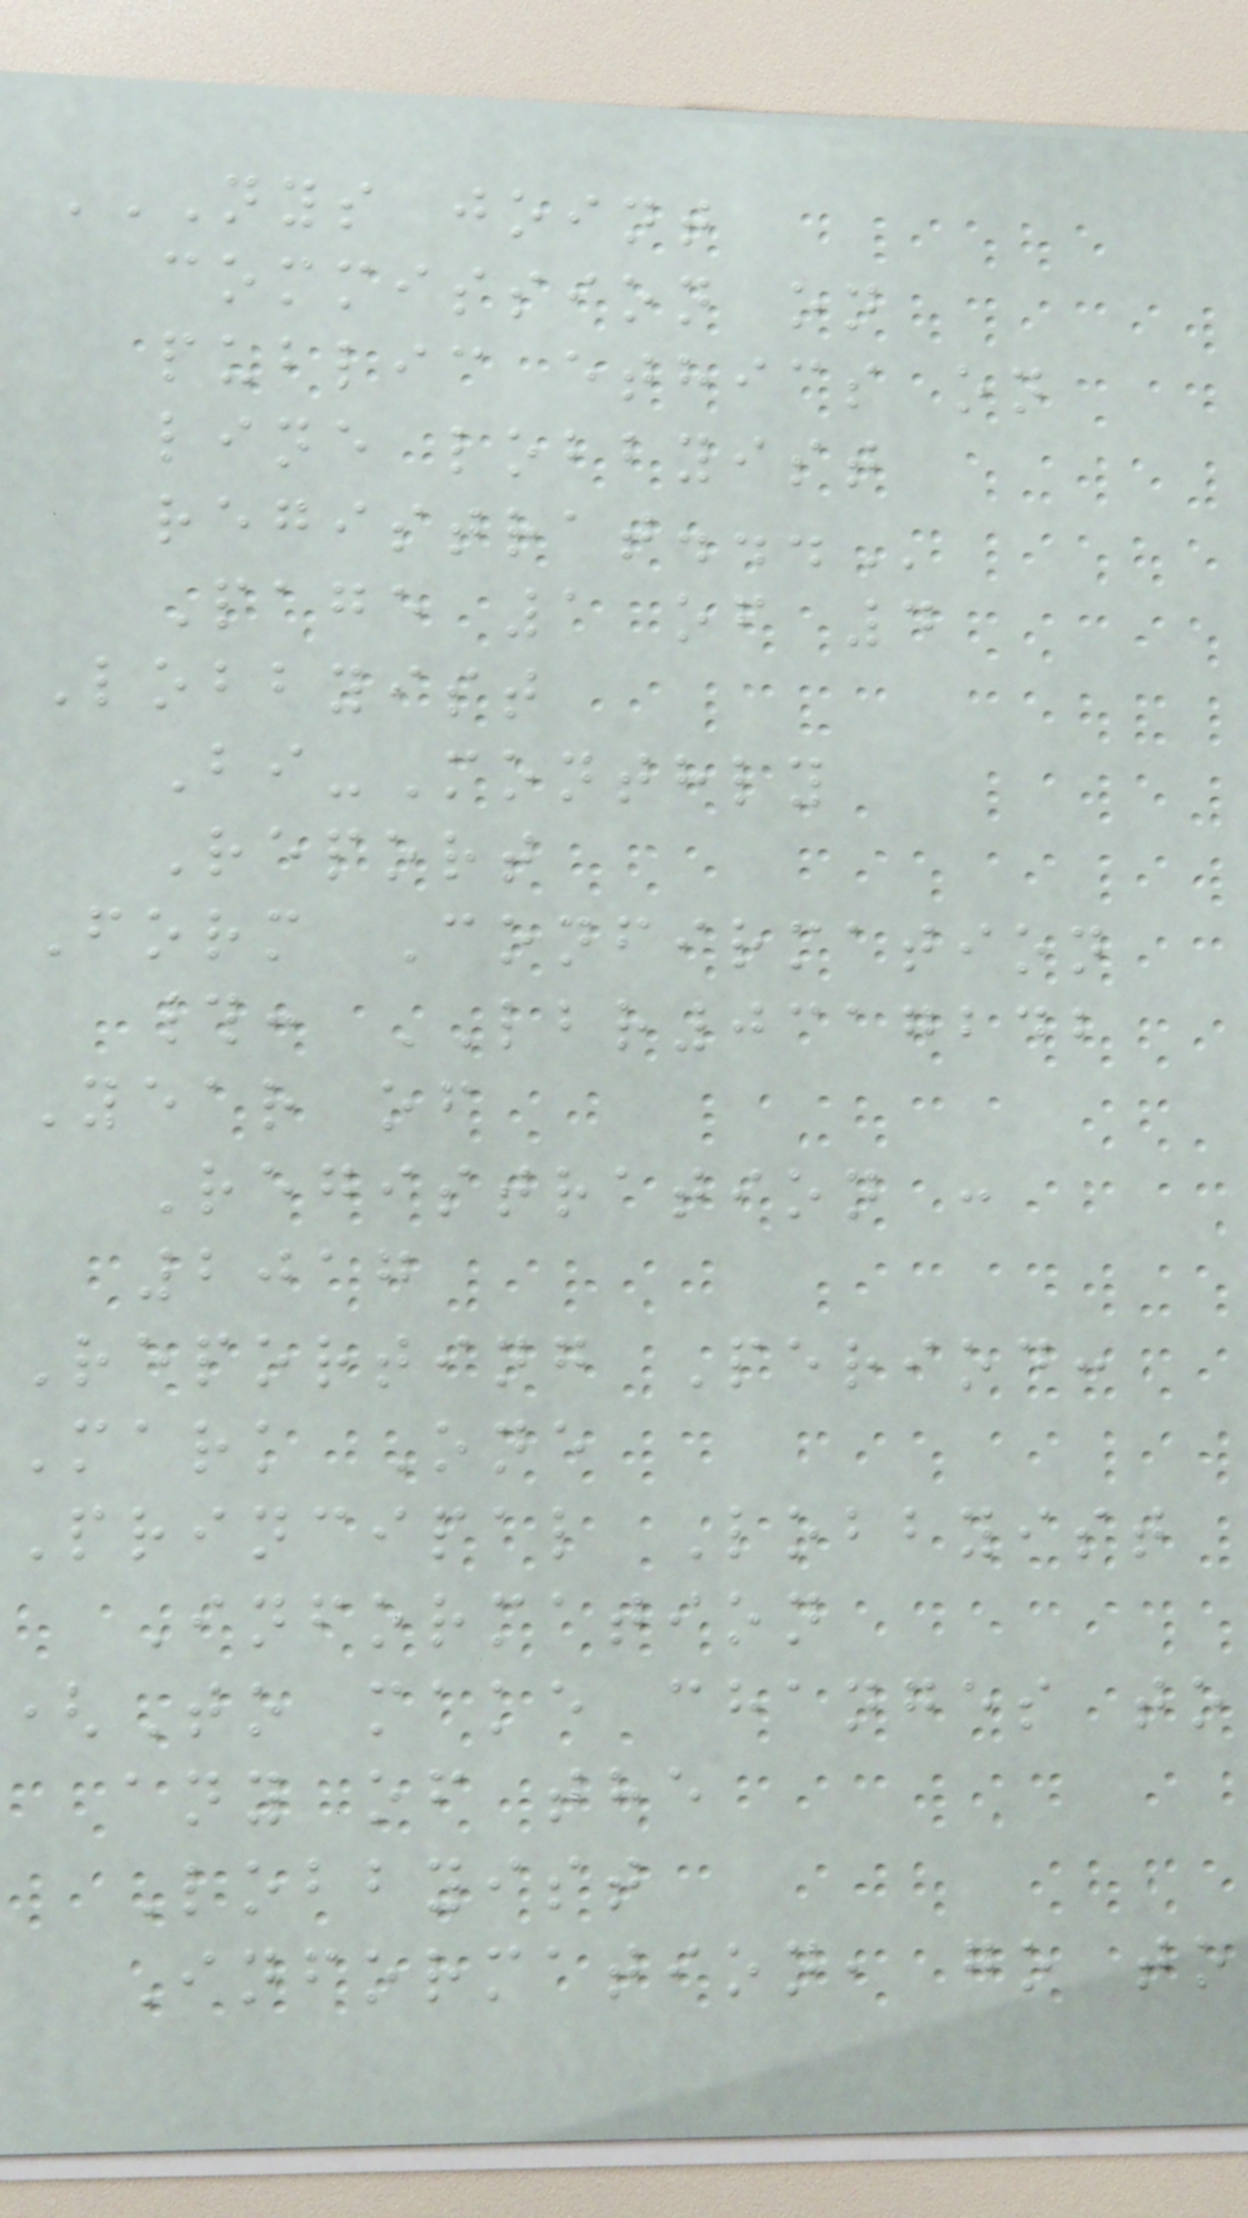NYS JOINT
commission on
public ethics on
line lobbyist
Page 1 of 4
Lobbyist
Bi-Monthly
Report
Form Confirmation
#: LBR0317242
Year of
Registration :
2017
Reporting Period:
Mark One
Principal Lobbyist
Information
(To make changes to
any of the
Lobbyist
Information, go to
